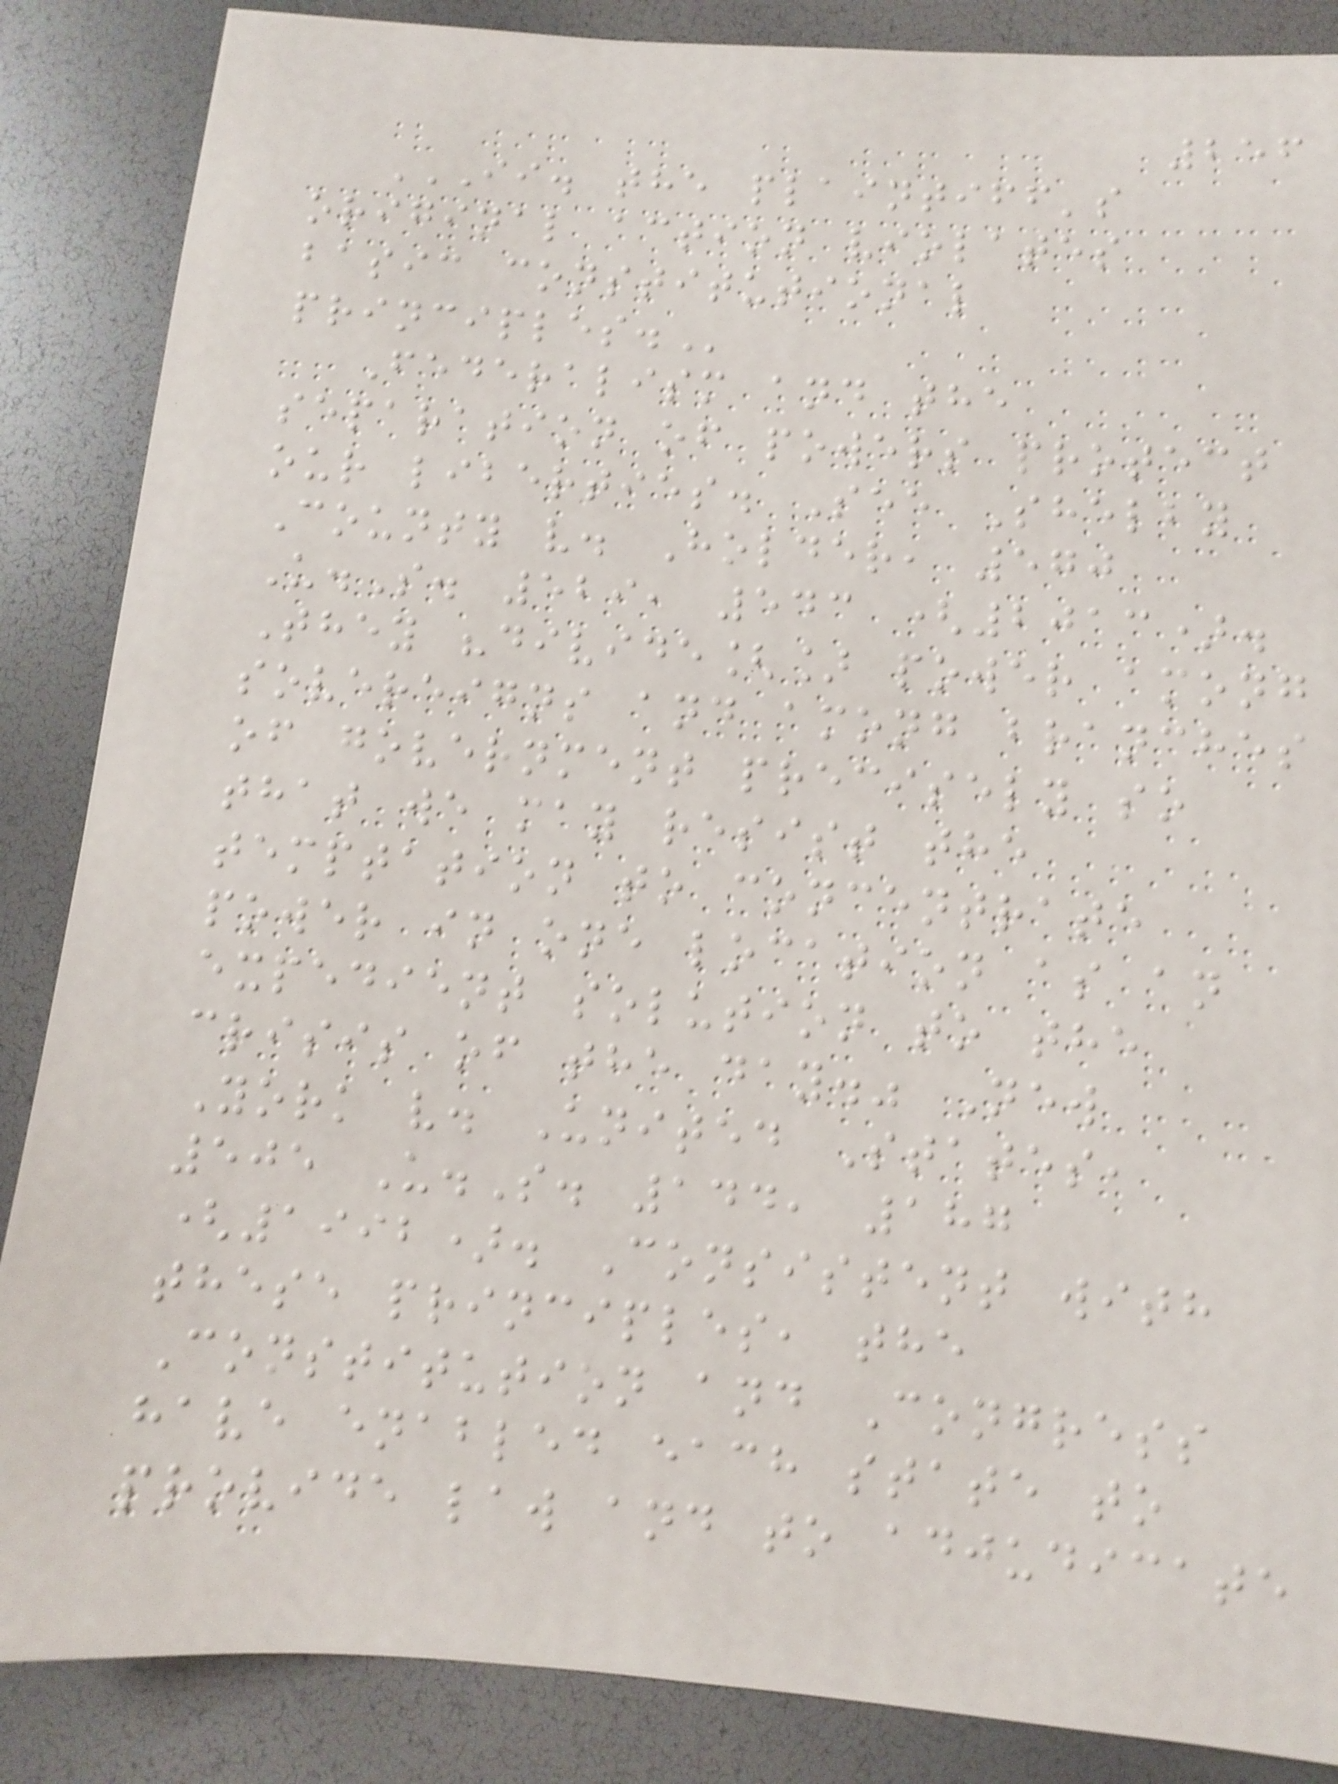256
II. THE PLAINTIFF'S
ORIGINAL ACTION VIOLATES
BASIC CONSTITUTIONAL
PRINCIPLES.
Federalism and the
separation of powers protect
our liberties. See Shelby
County v. Holder, 570
U.S. 529, 543 (2013).
They "divide[] power among
sovereigns and among branches
of government precisely so
that we may resist the
temptation to concentrate
power in one location as an
expedient solution to the
crisis of the day." New
York v. United States,
505 U.S. 144, 187
(1992). Consistent with
these principles, the
Constitution and Congress
have enabled each state to
provide law and to adjudicate
